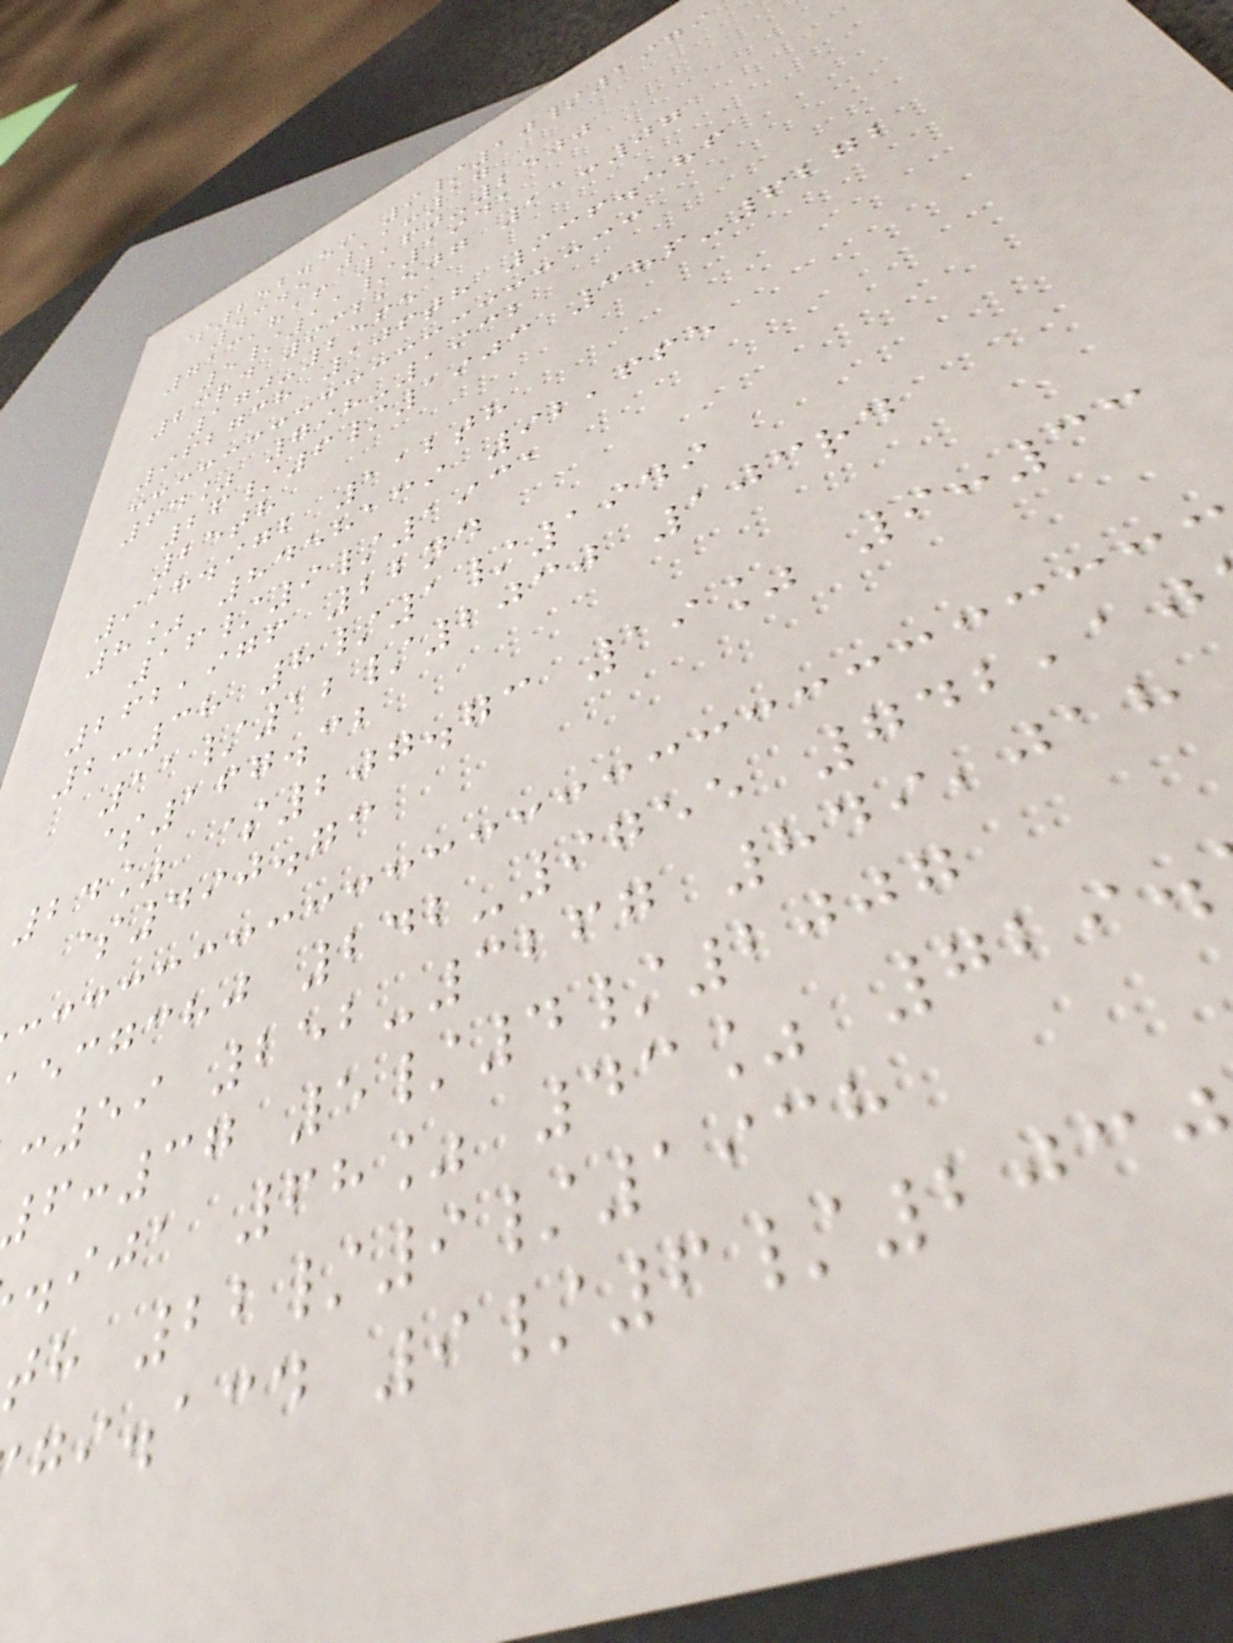$252.59 9/10/1979
4345 11:17
713,816 160-2500
5/11/1941
23rd 932,507 11:07
170-2565
962738 106th 936.586
64% 798-1932
26/6/1903 386-6272
25th
918.972 112th
8% 8458139 92,665
16/9/1931
262,976 22nd
2:38 8/1/1949
11/12/2030 103rd
$167.32
24% $207.73 19% 9:33
$490.73
ecgchj 242-9755 742,10
:59 252-3267 849,018
:37 5/4/2007
.ija 68% 43% 729.
th 22/9/1938
gi.acd 9/6/203
